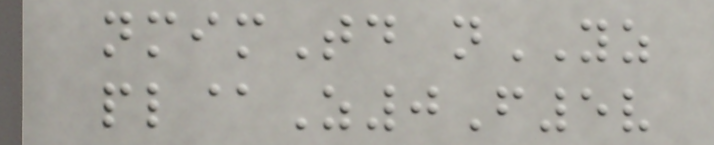nmimTd nYZ
pl@Z0F5v
